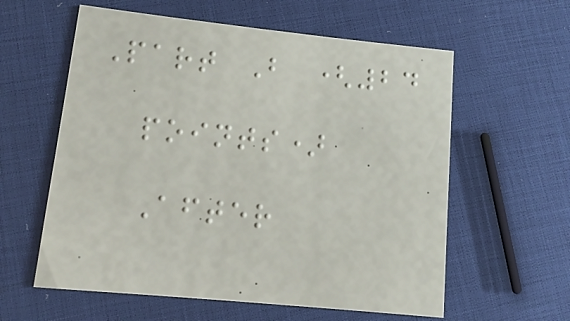Part B (24
points)
After
